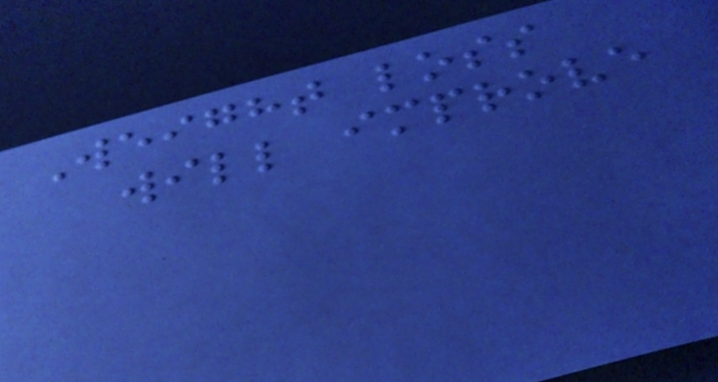Weight loss
will improve
